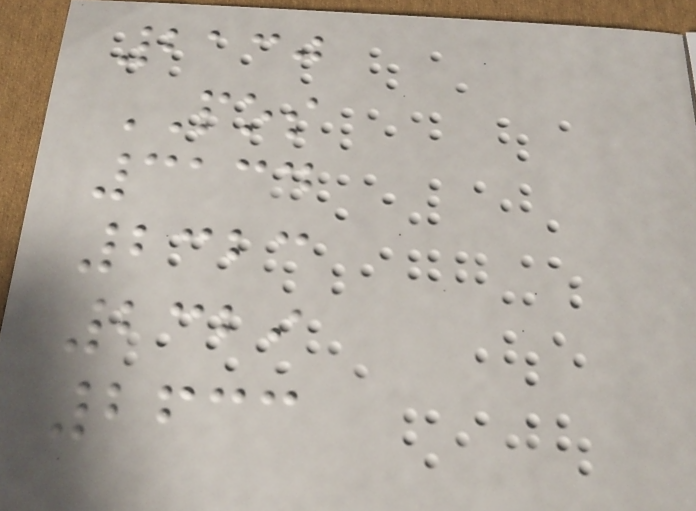2130
POS
3134
2323
2329
2633
